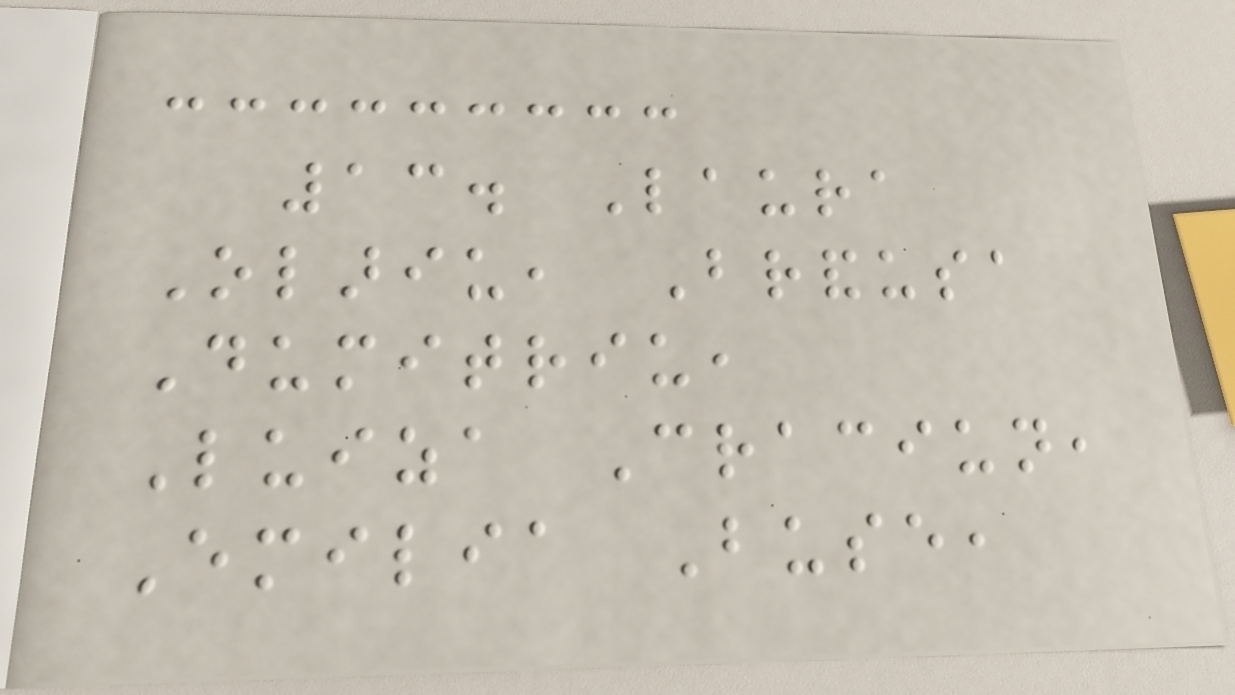13. Laura
Olariu, Brandusa
Dumitriu,
Luiza Craciun,
Emilia Buse,
